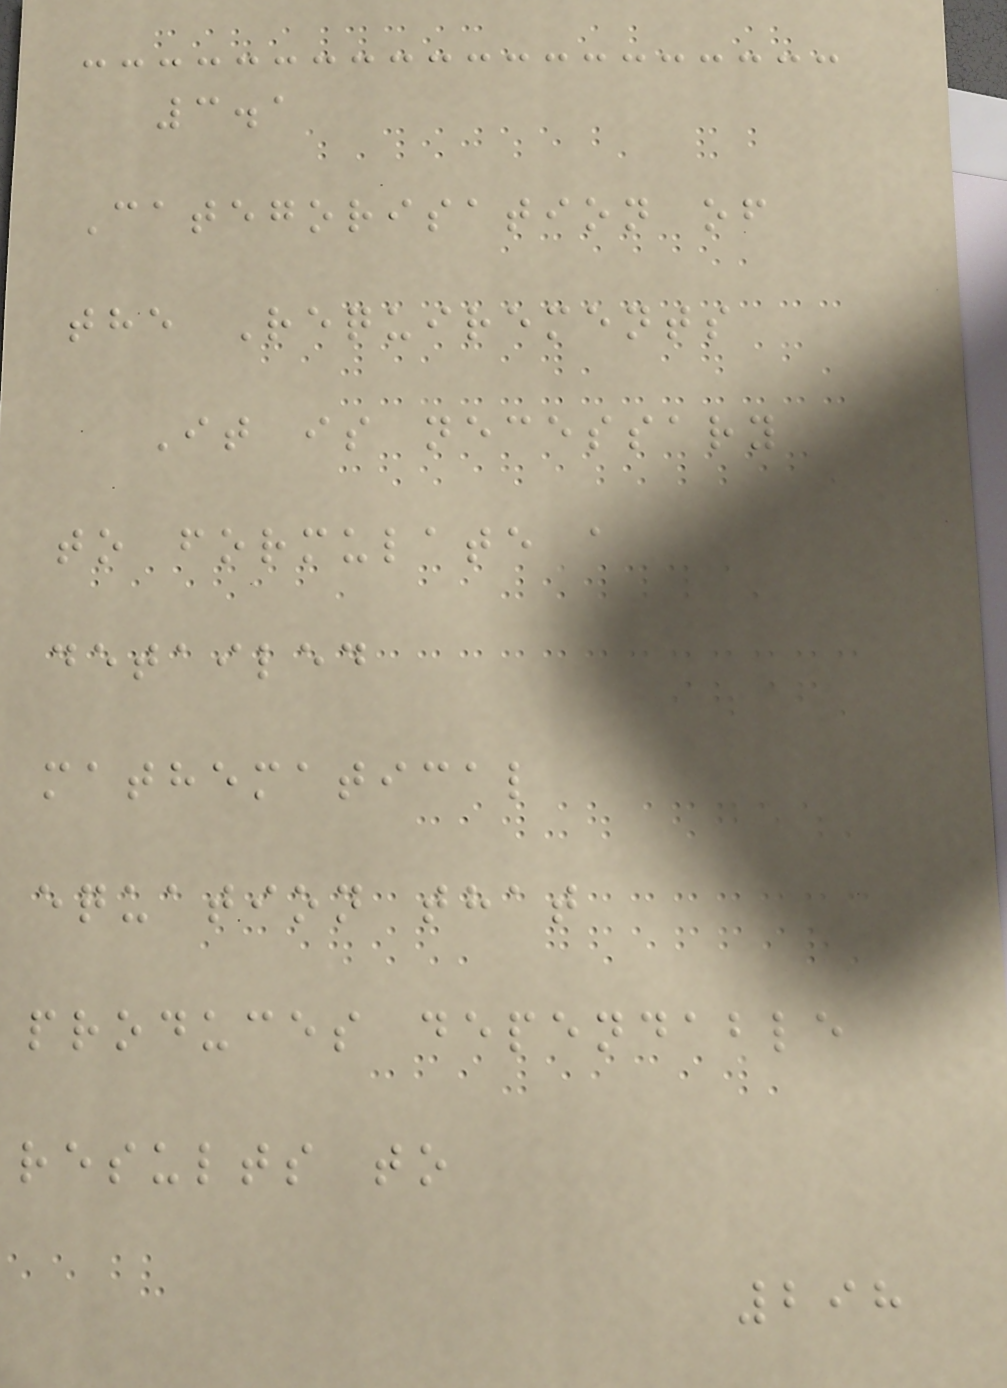3.1
Categorisation of
the Requirements
It is necessary
to formulate a
detailed
mathematical
equation that
produces dependable
results to
298
